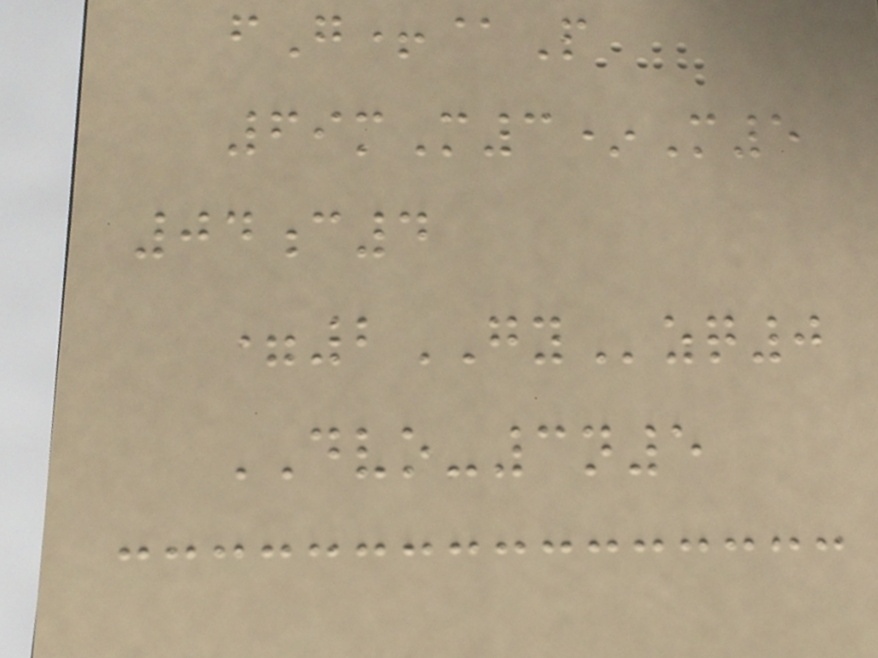fG+@P
69mM3*M5
04c4
=2GYzq0
DVO-3n5
